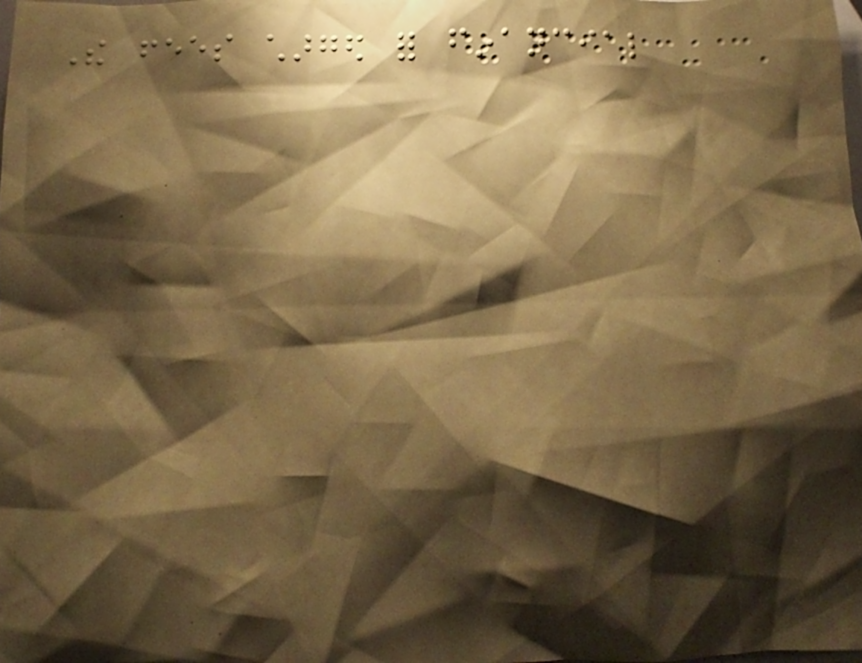The fees charged for financial
